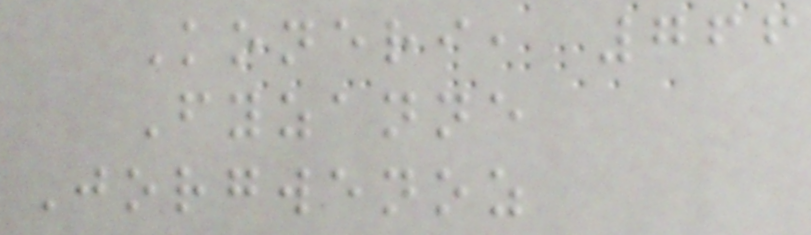Koneri, 766
Fyzanne
Jorgwenoz
